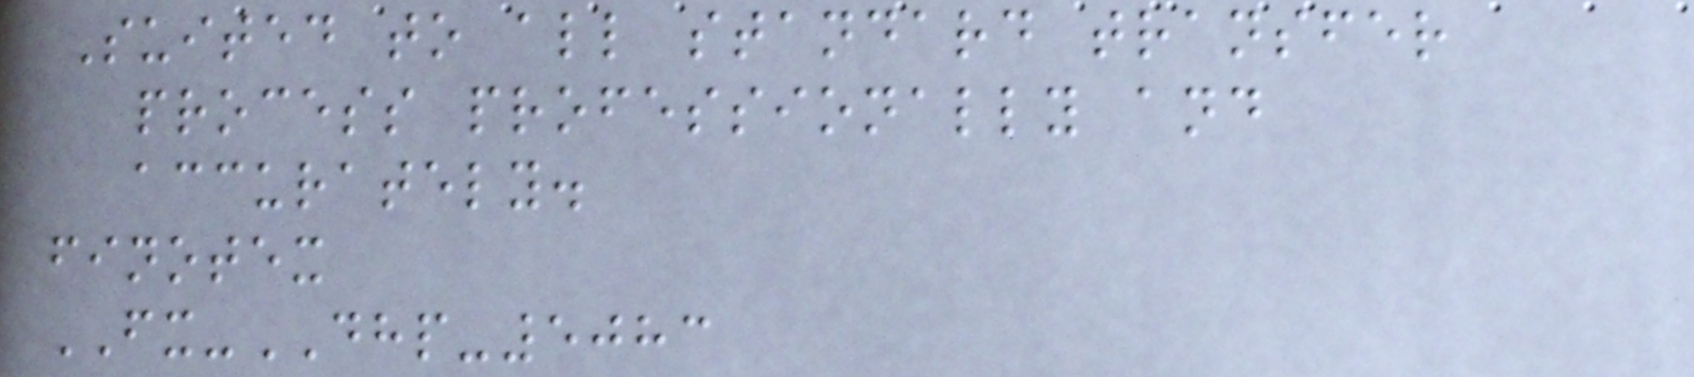Suited to all standard transfer
process professionally and
accurately.
finotex
FX-DHP-5083
